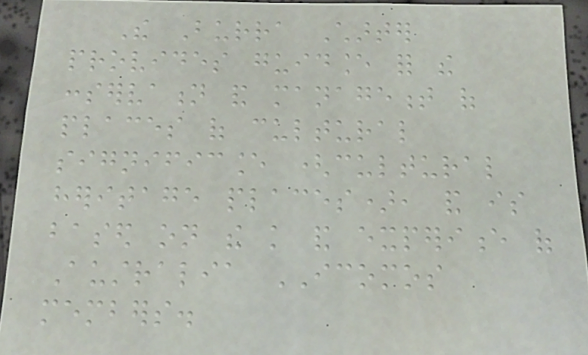The Burra Charter
provides guidance for the
conservation and management of
places of cultural
significance (cultural
heritage places), and is
based on the knowledge and experience of
Australia ICOMOS
members.
